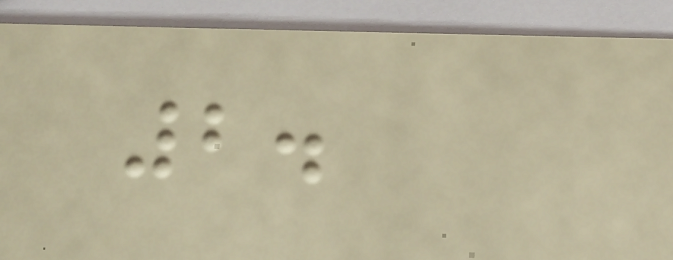2.
